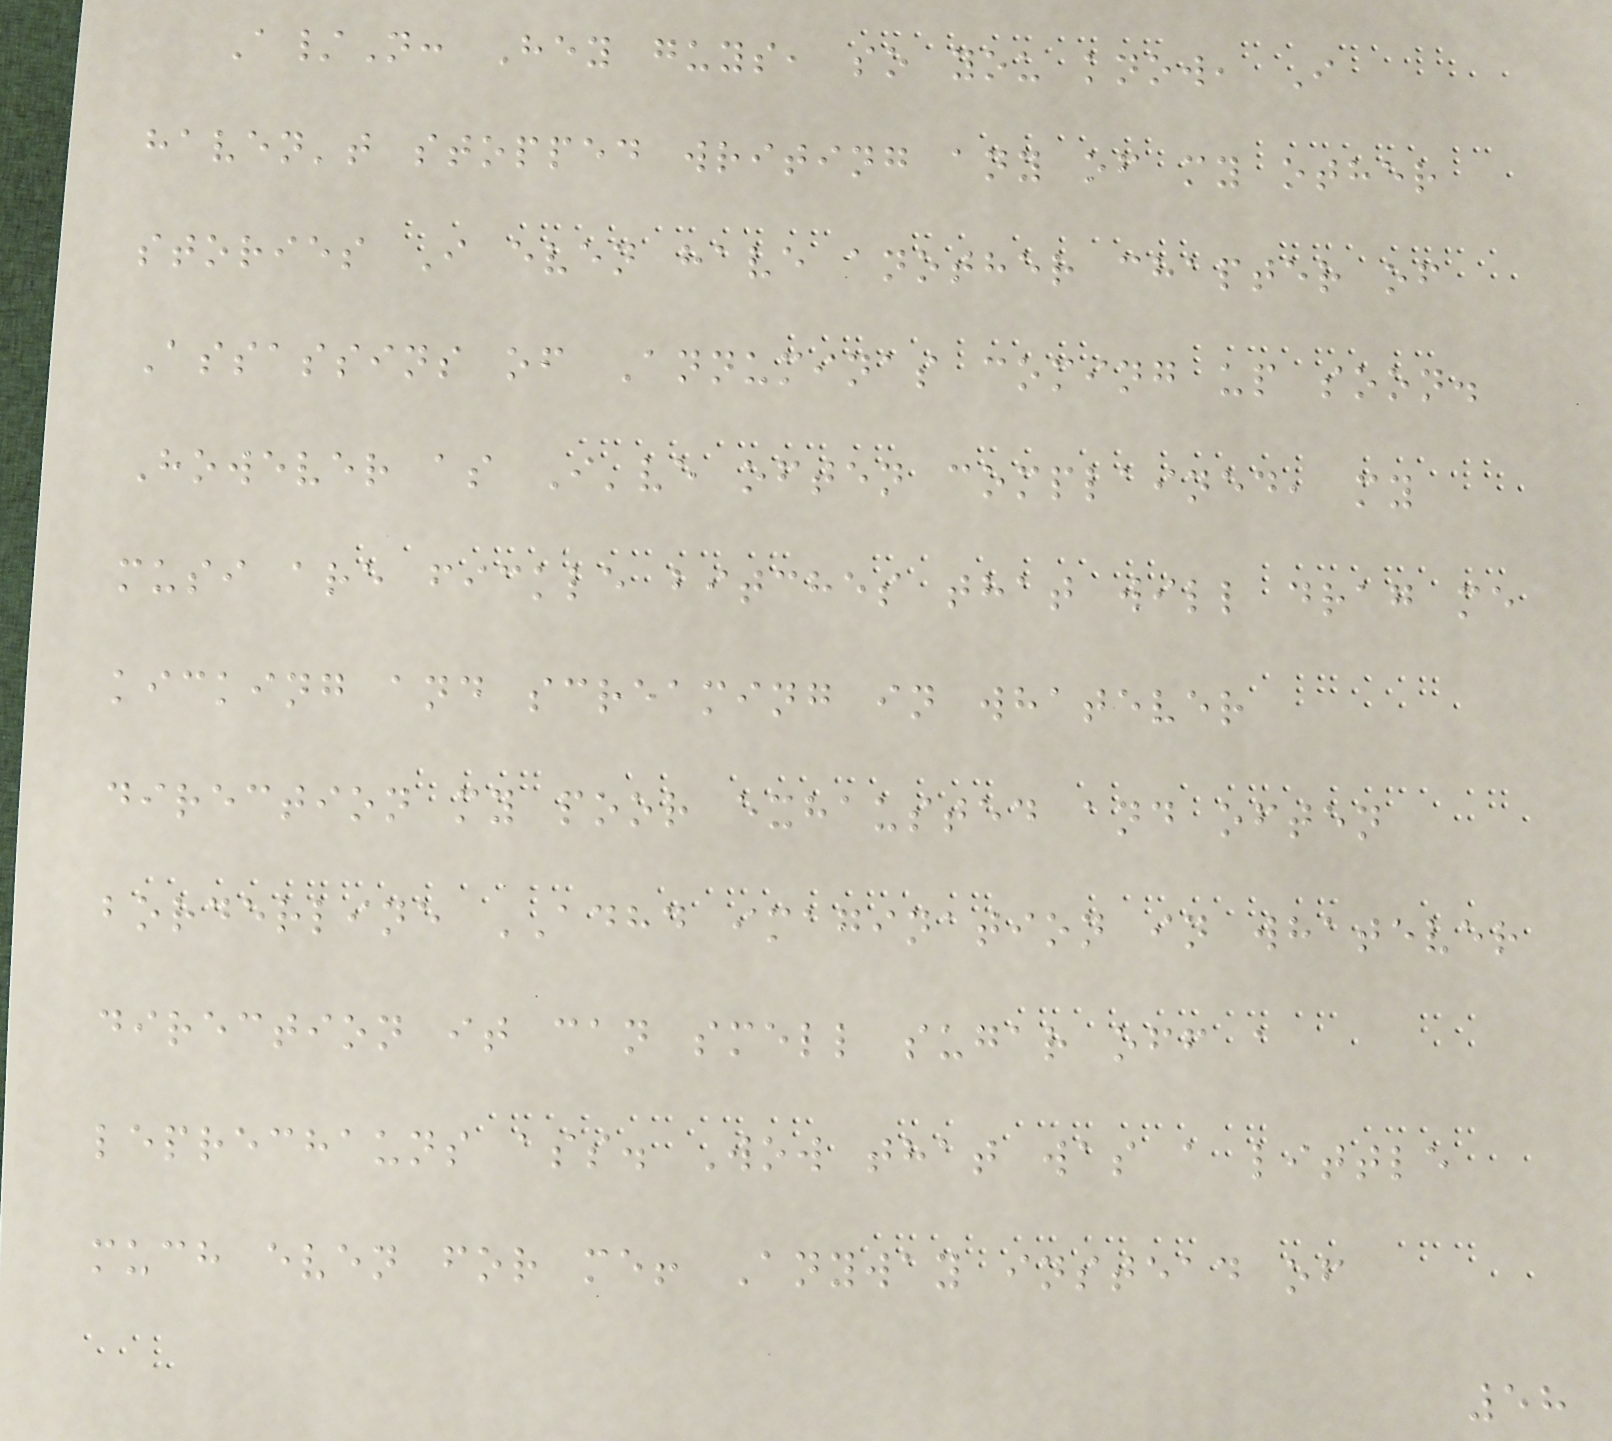A/N: Hey guys, so you know, I
haven't stopped writing any of my other
stories I even have another chapter of
Assassins of Annuminas coming up soon.
However as I've often complained, my
musi are fickle bitches that will drag me
kicking and screaming in whatever
direction my poor exhausted and often
borderline ADHD imagination in whatever
direction it can smell sugar off a
leprechauns ass. Wow that was a little
much even for me! Anyway instead of
58
